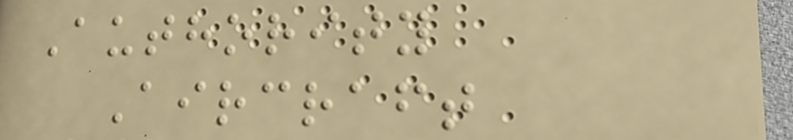Authority
Aircraft
